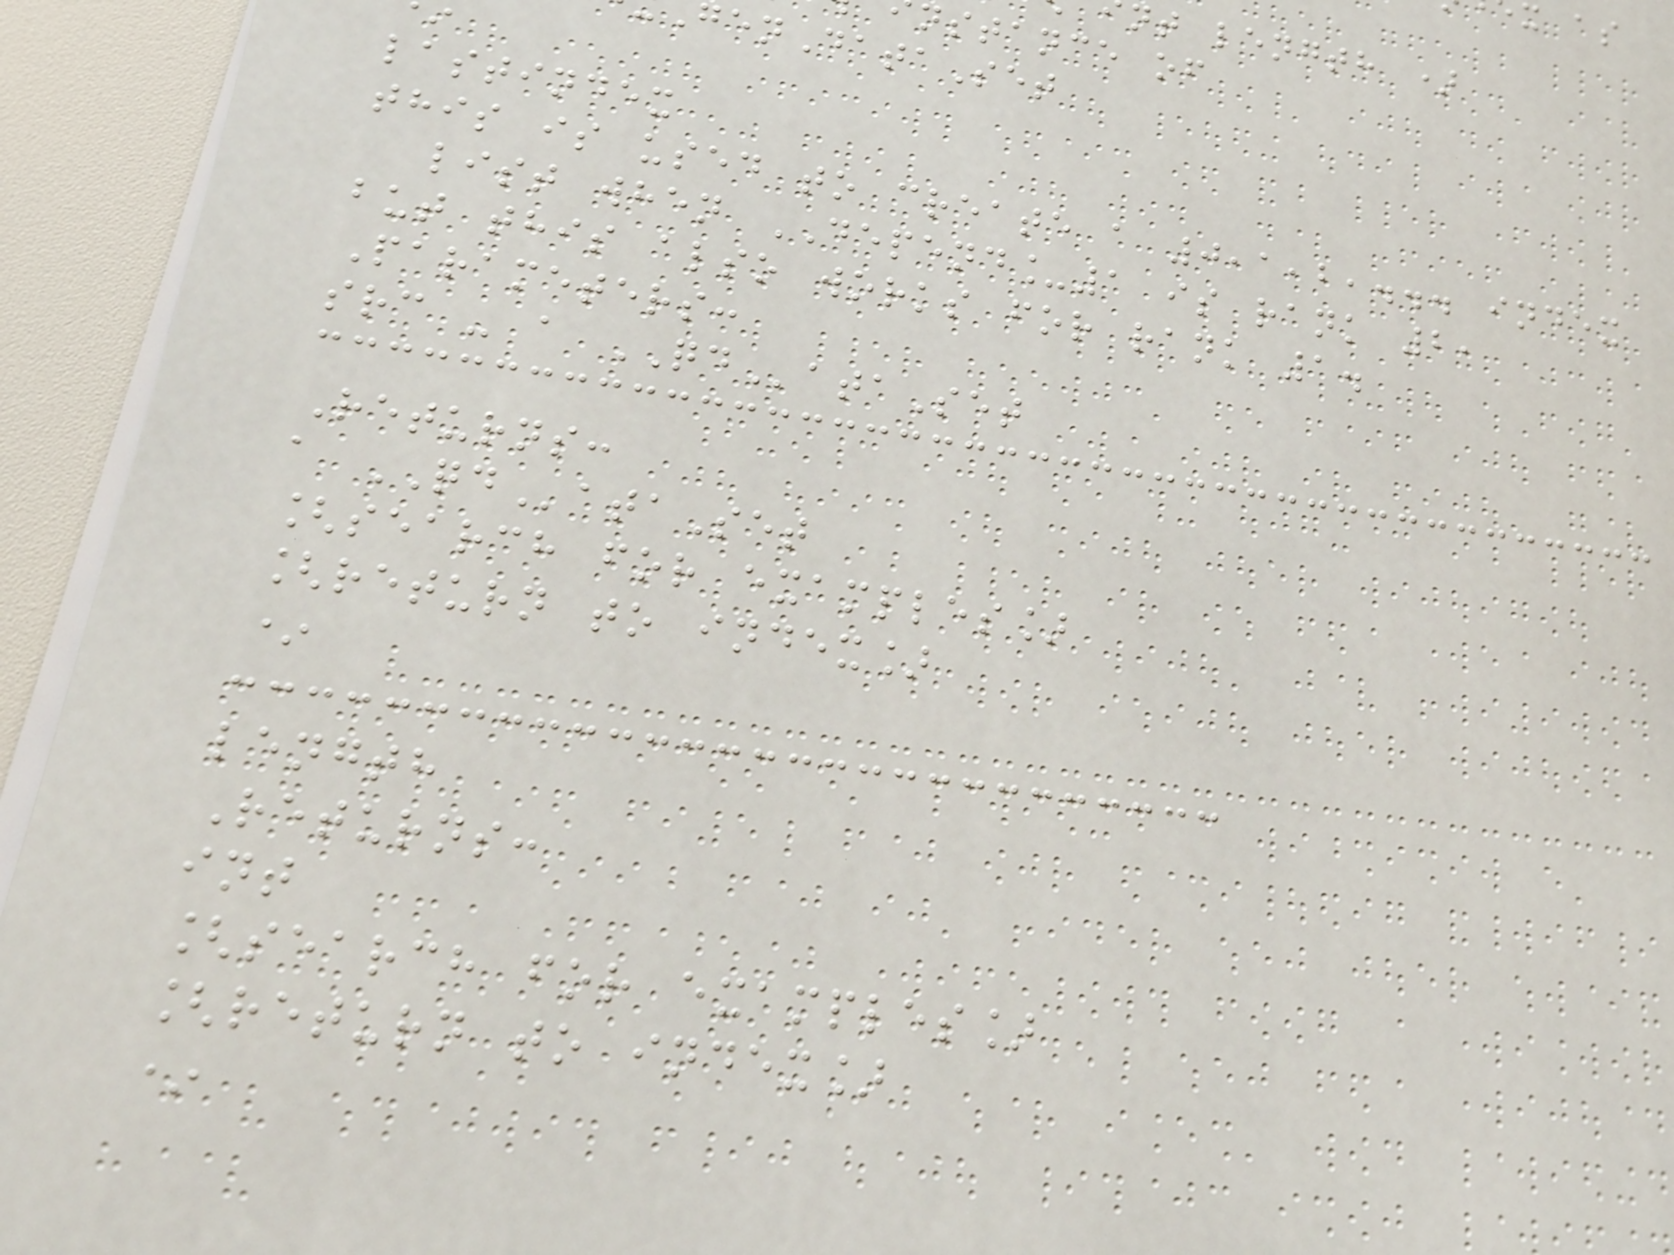nt length )
nstance of
enDataSet
lastindex
this is used to create a 0,1,2,... index
list when DEPEND_1 is rank 2,
but this also works for rank 1.
Parameters:
src - a QDataSet
Returns:
a QDataSet
[search for examples]
[return to index]
*
length
Returns:
int
[search for examples]
[return to index]
*
